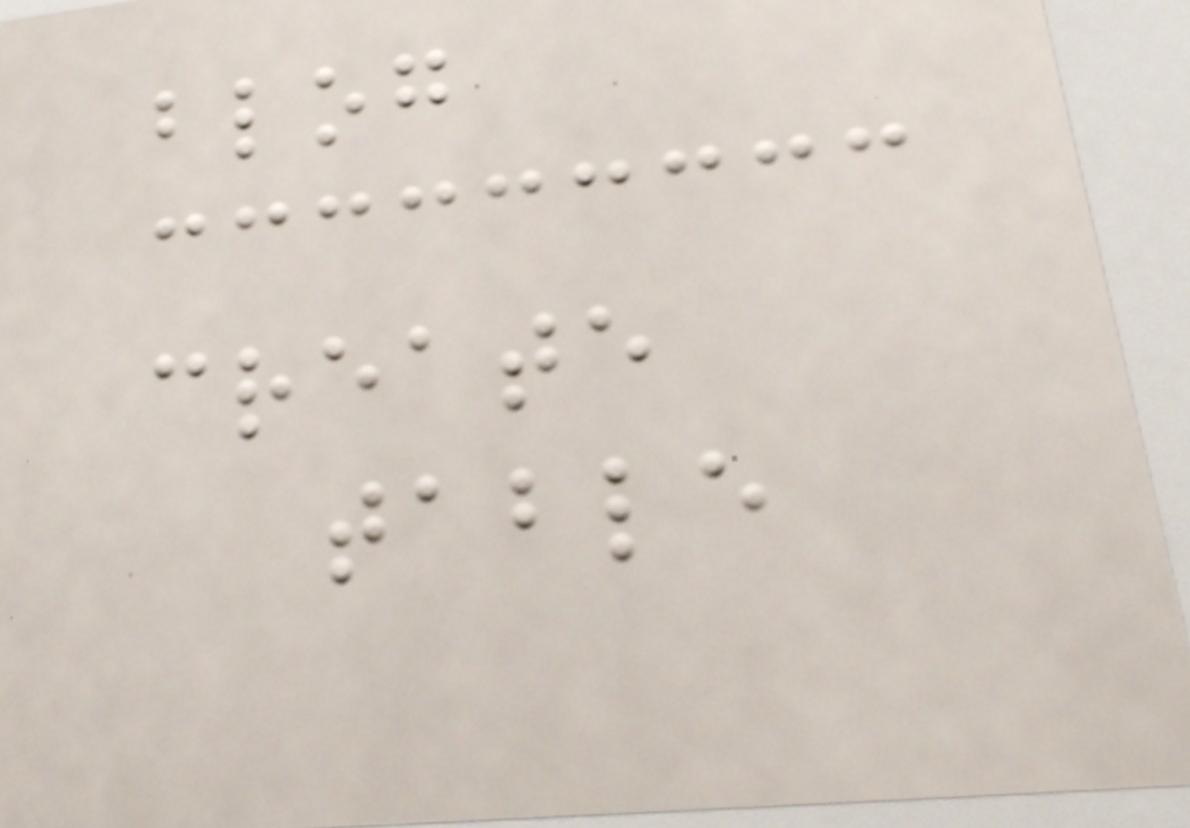blog
create
table
